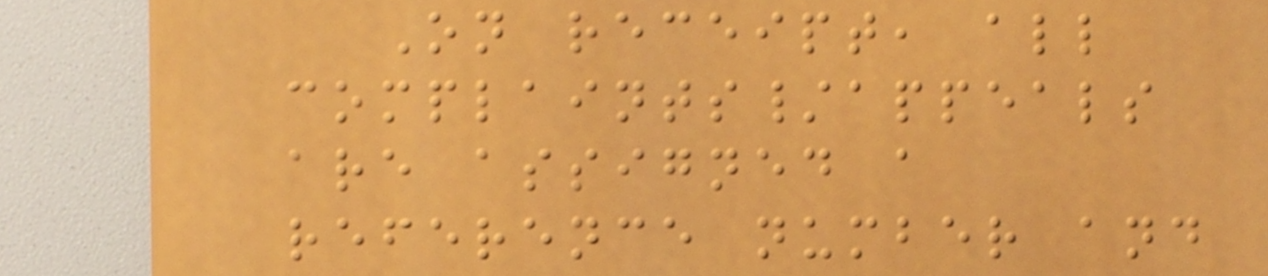On receipt, all
complaints/appeals
are assigned a
reference number and
